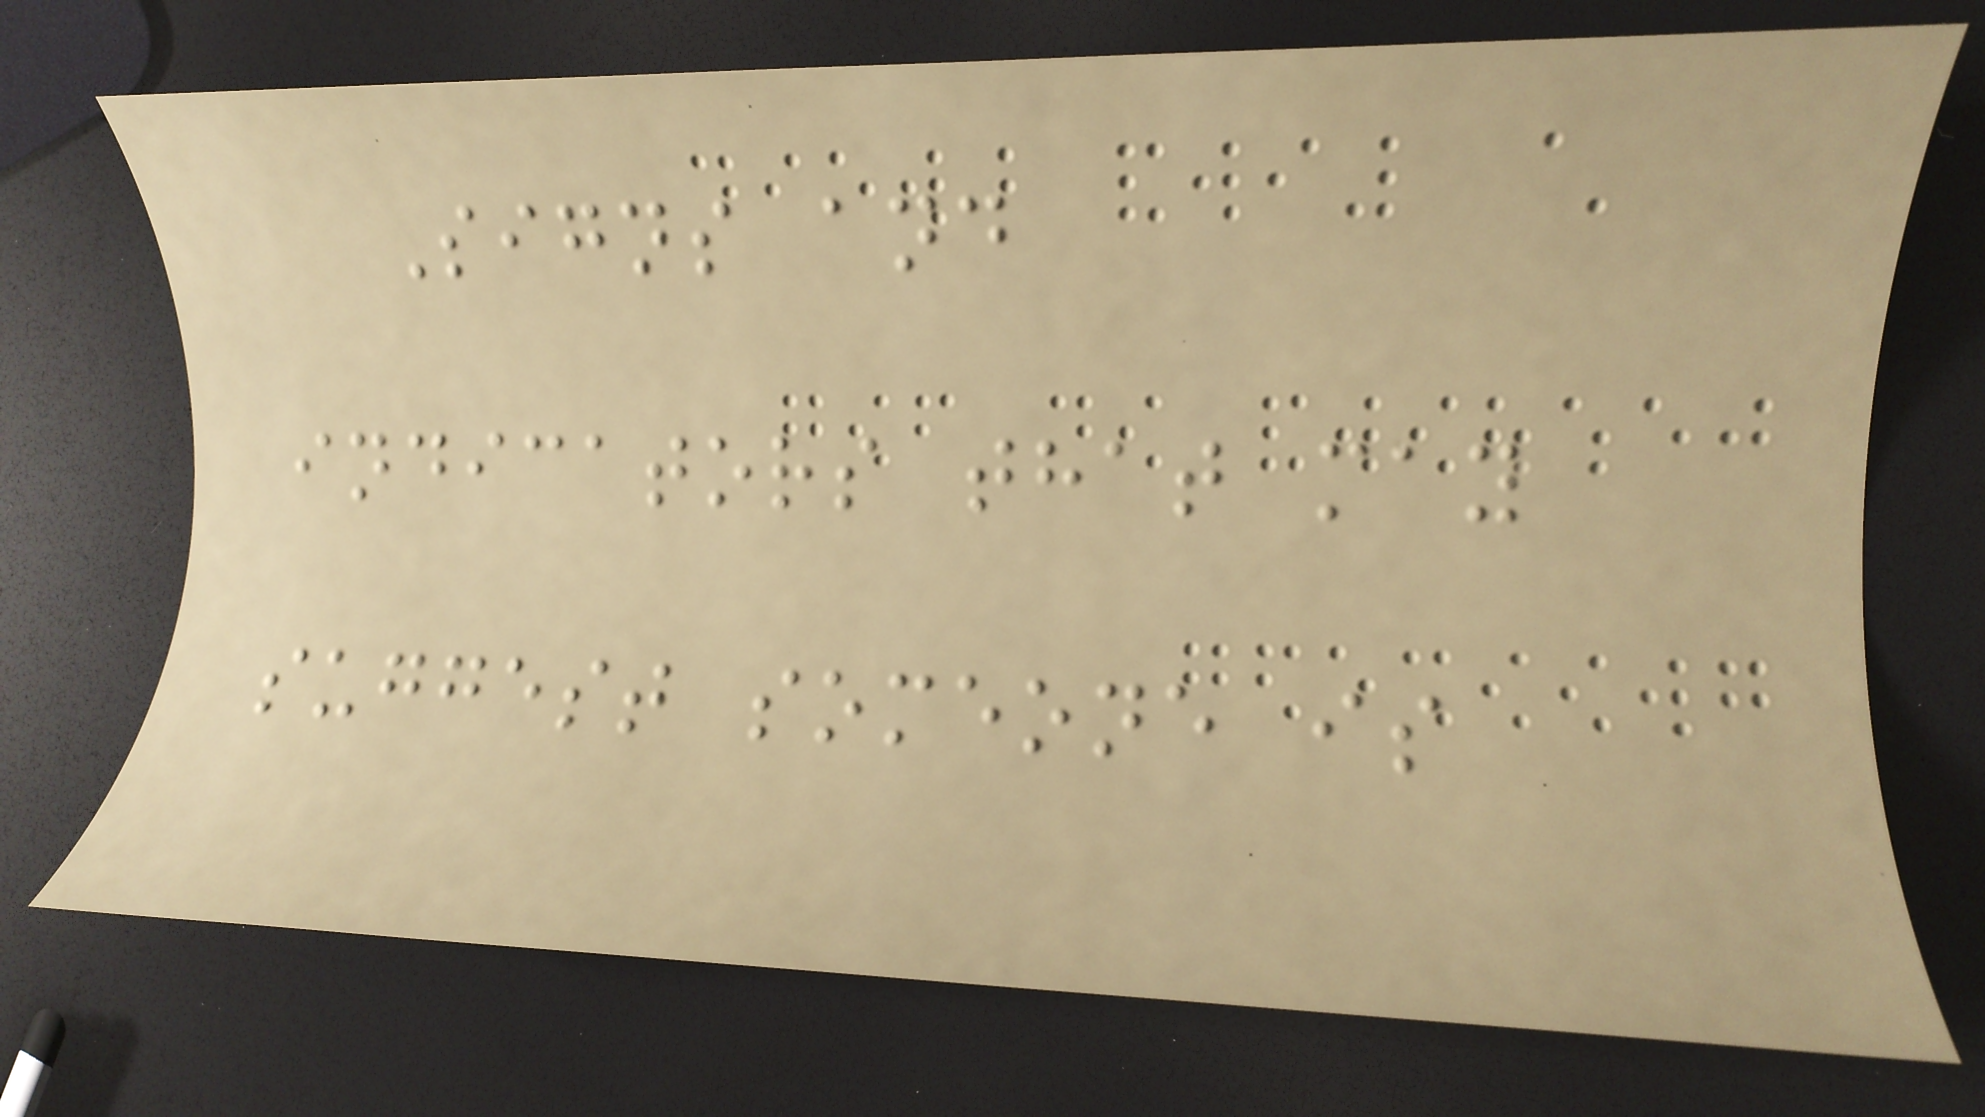Signs and
indicators that may
suggest someone is
